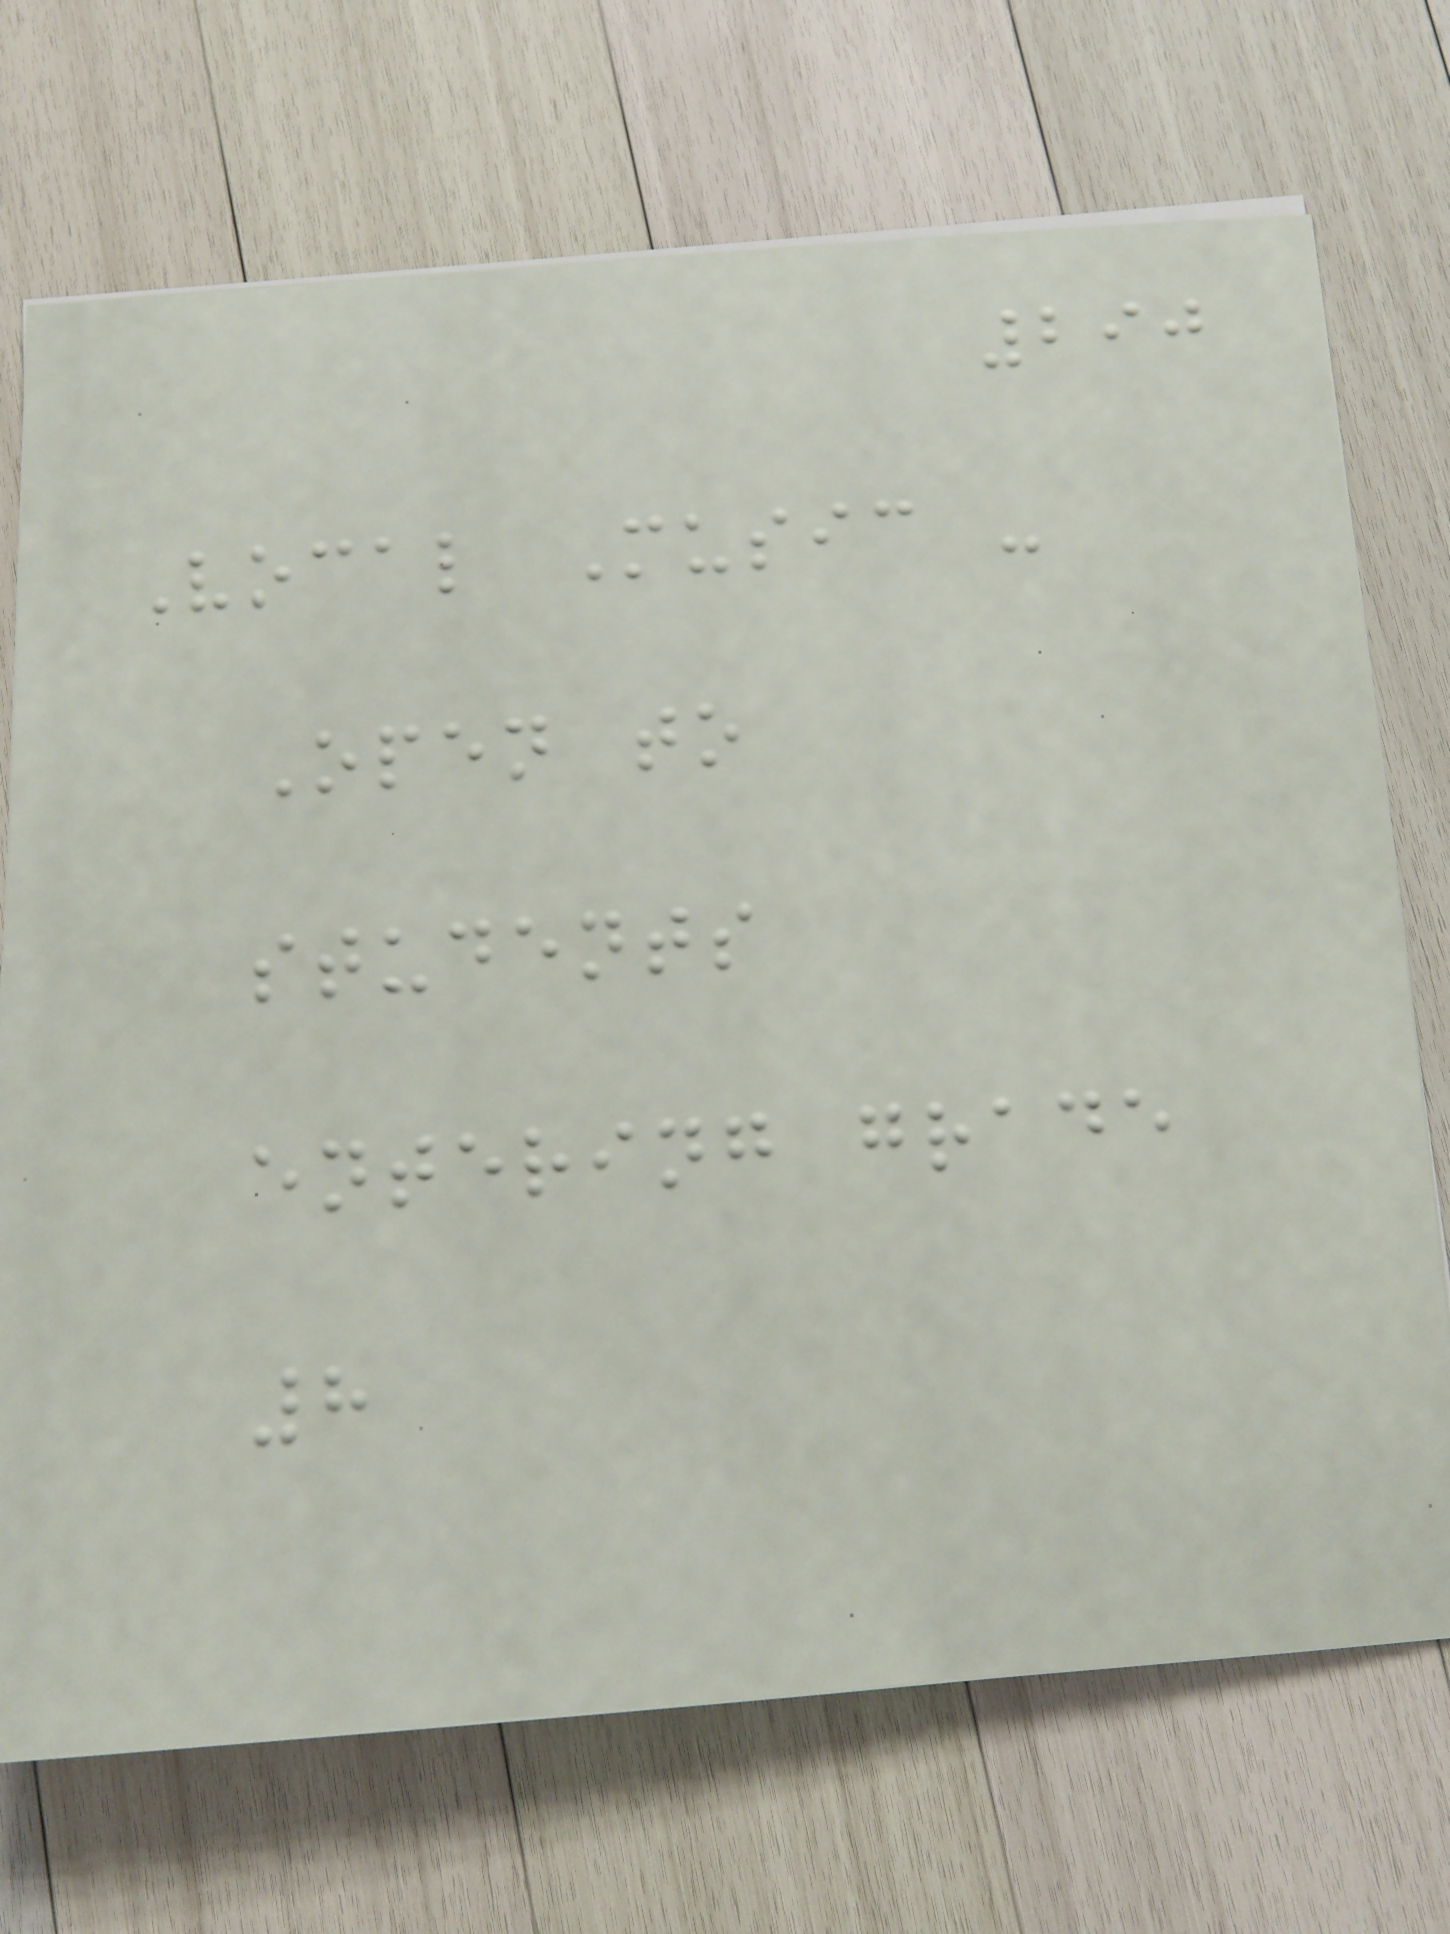290
Vocal Music -
Open to
students
entering grade
8
